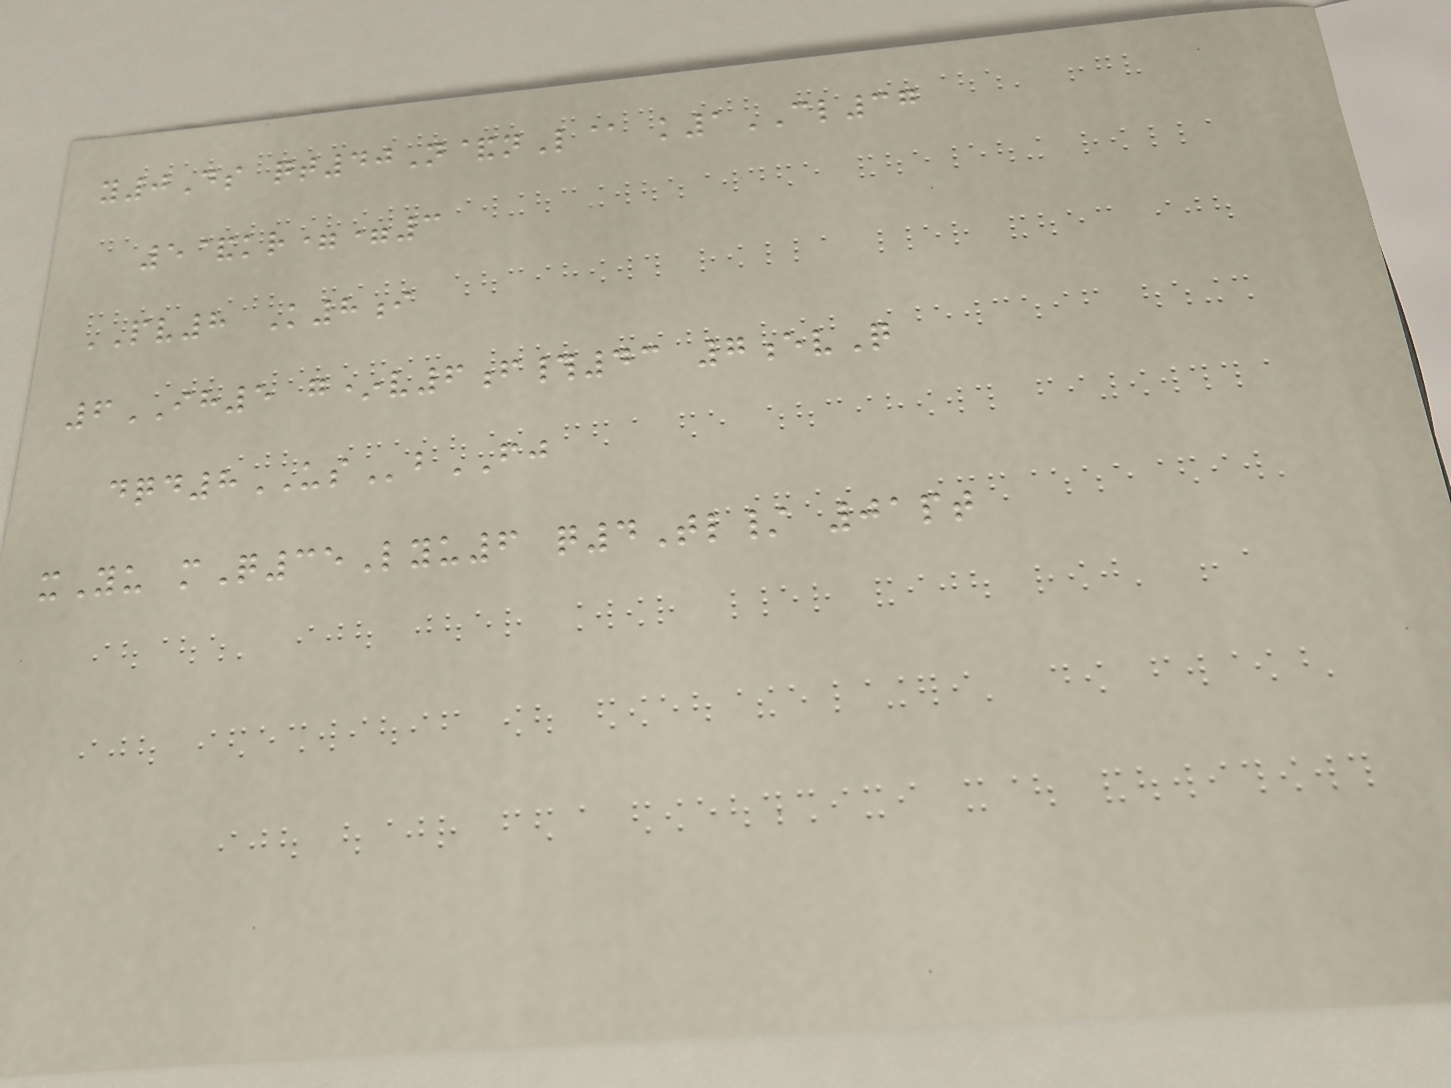y0Ds qt40N&nL@ k1CL37
5&kr==3
PV8 K8i
6IH5 g*v6f#43 7evQ
dqd8USbFJ
xYu mQ35Lyu6 q4Tl/ 01pt
